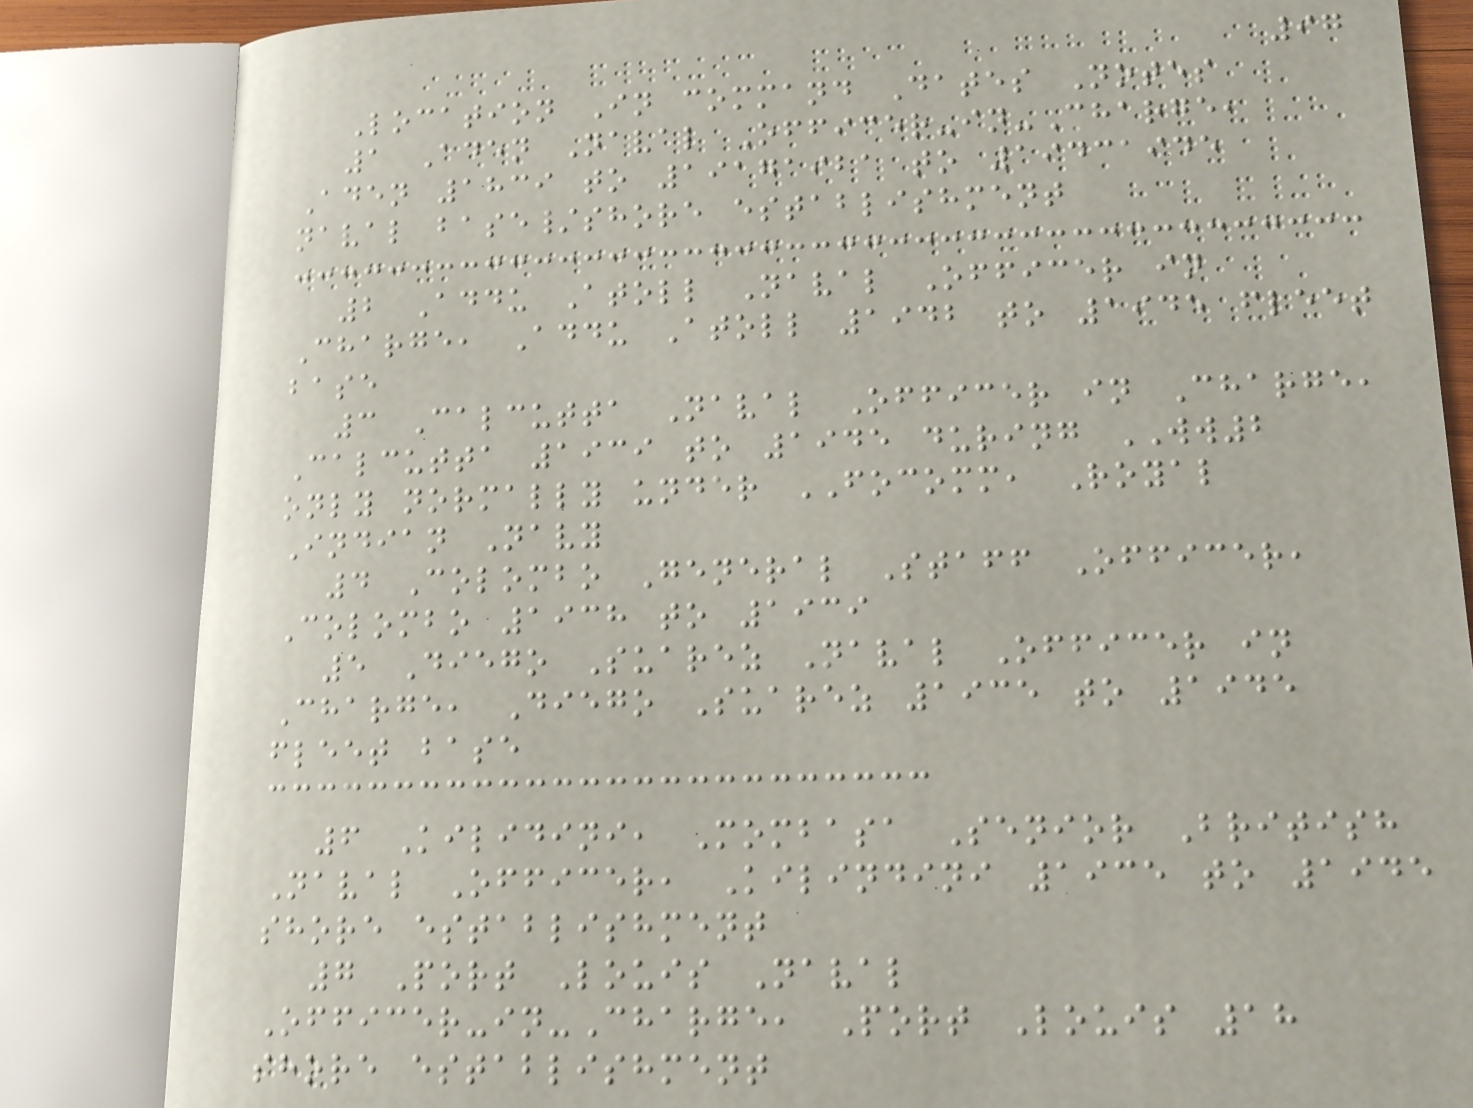97
Location In command Dates Notes
1 Aden Naval Officer-in-Charge,
Aden 1839 to 19171921 to 19431945
naval base/shore establishment
2 Addu Atoll Naval Officer in
Charge, Addu Atoll 1942 to 1945 fleet
base
3 Calcutta Naval Officer in Charge,
Calcutta 1939 to 1945 during WW2
only normally under FOCOMM, Royal
Indian Navy
4 Colombo General Staff Officer,
Colombo 1938 to 1939
5 Diego Suarez Naval Officer in
Charge, Diego Suarez 1935 to 1945
fleet base
6 Kilidini, Mombasa Senior British
Naval Officer, Kilindini 1935 to 1945
shore establishment
7 Port Louis Naval
Officer-in-Charge, Port Louis 18
shore establishment
